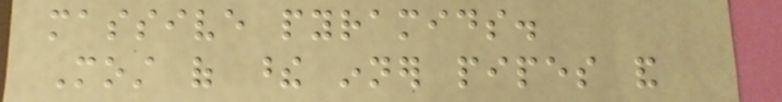massive pyramids.
Most of these inner pipes and
